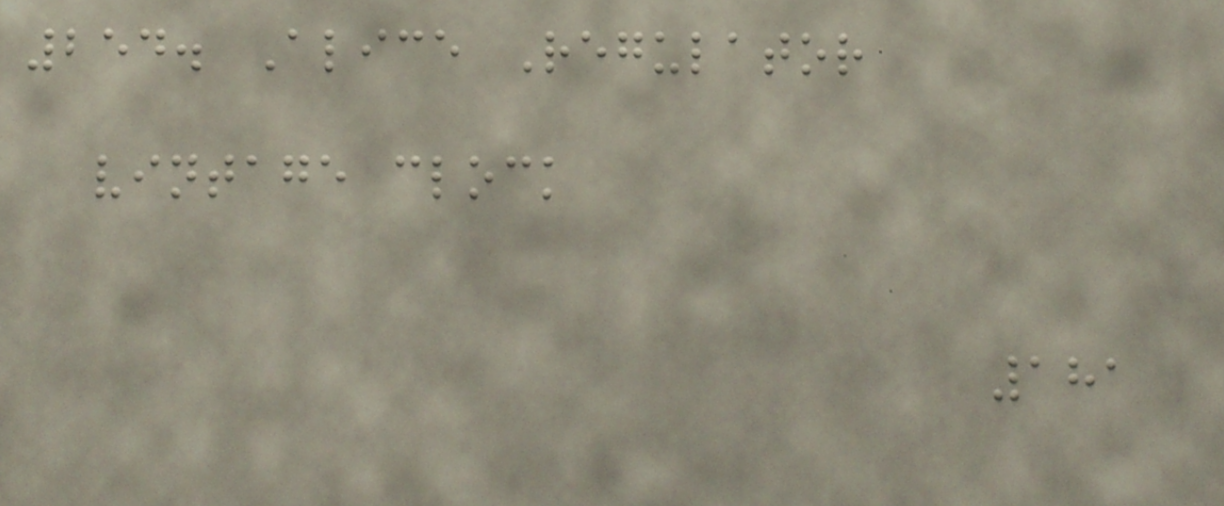254. Alice Regulator
vintage clock
181
